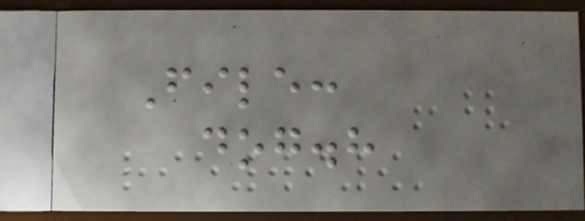File:
dog.h
